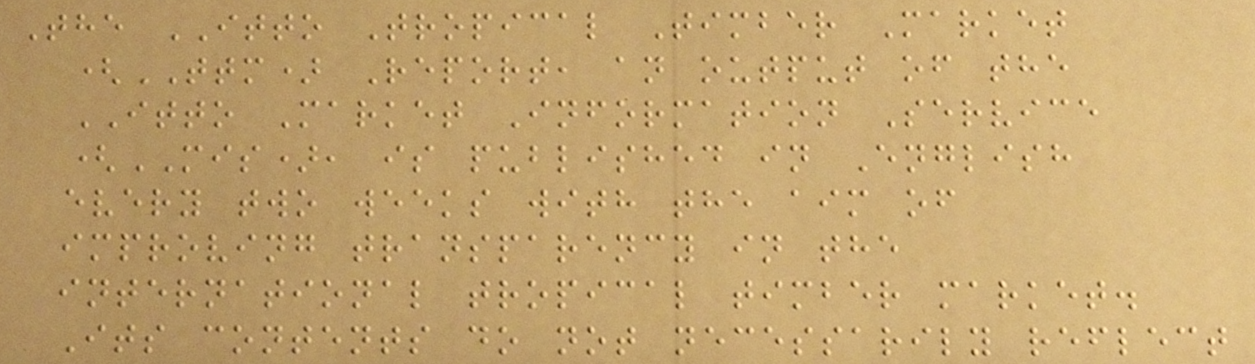The ITTO Tropical Timber Market
(TTM) Report, an output of the
ITTO Market Information Service
(MIS), is published in English
every two weeks with the aim of
improving transparency in the
international tropical timber market.
Its contents do not necessarily reflect
